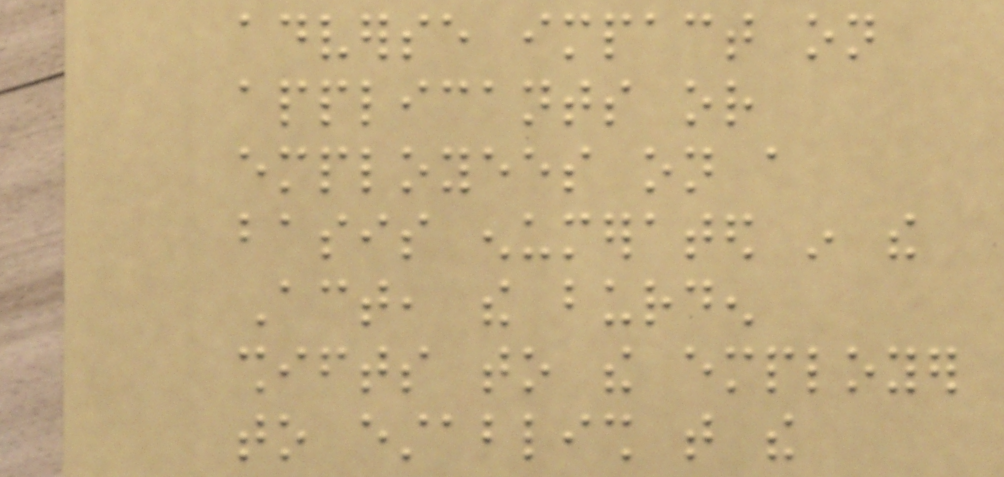adverse impact on
applicants or
employees on a
basis enumerated in the
Act, the burden
shifts to the employer
to establish that the
